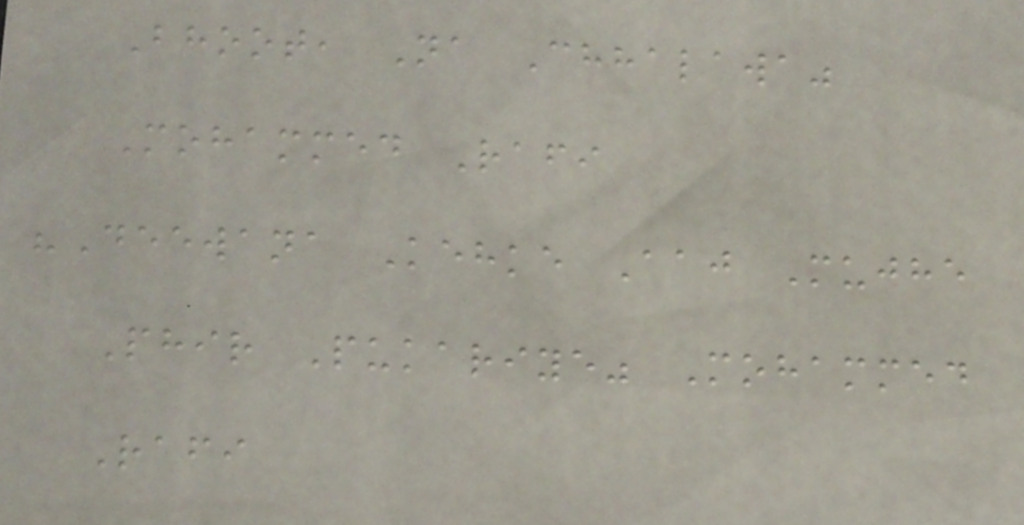Bhoot, Na Chhalawa"
Mohammed Rafi
"Deewana Kehke Aaj Mujhe
Phir Pukariye" Mohammed
Rafi
